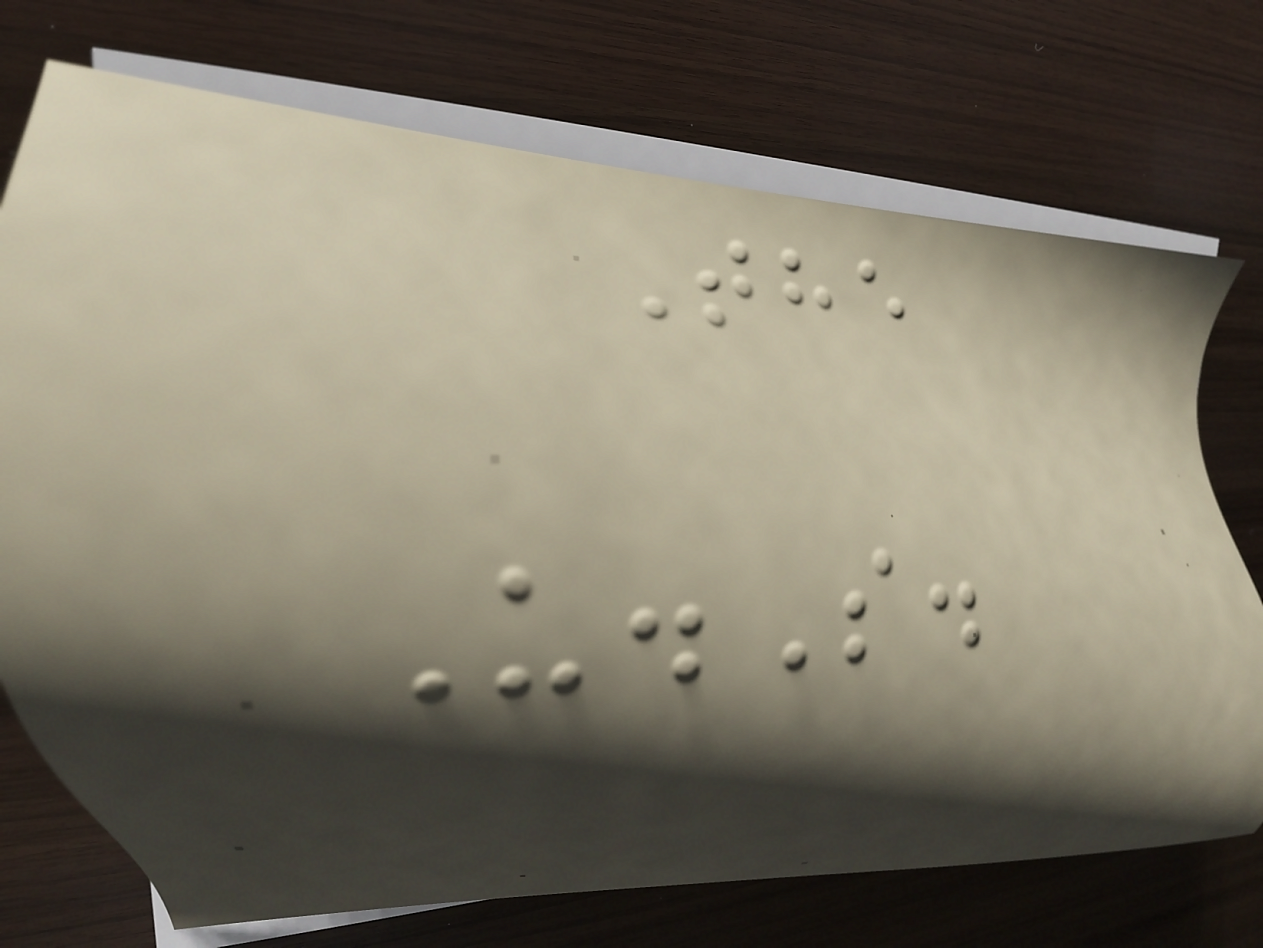The
U.S.
